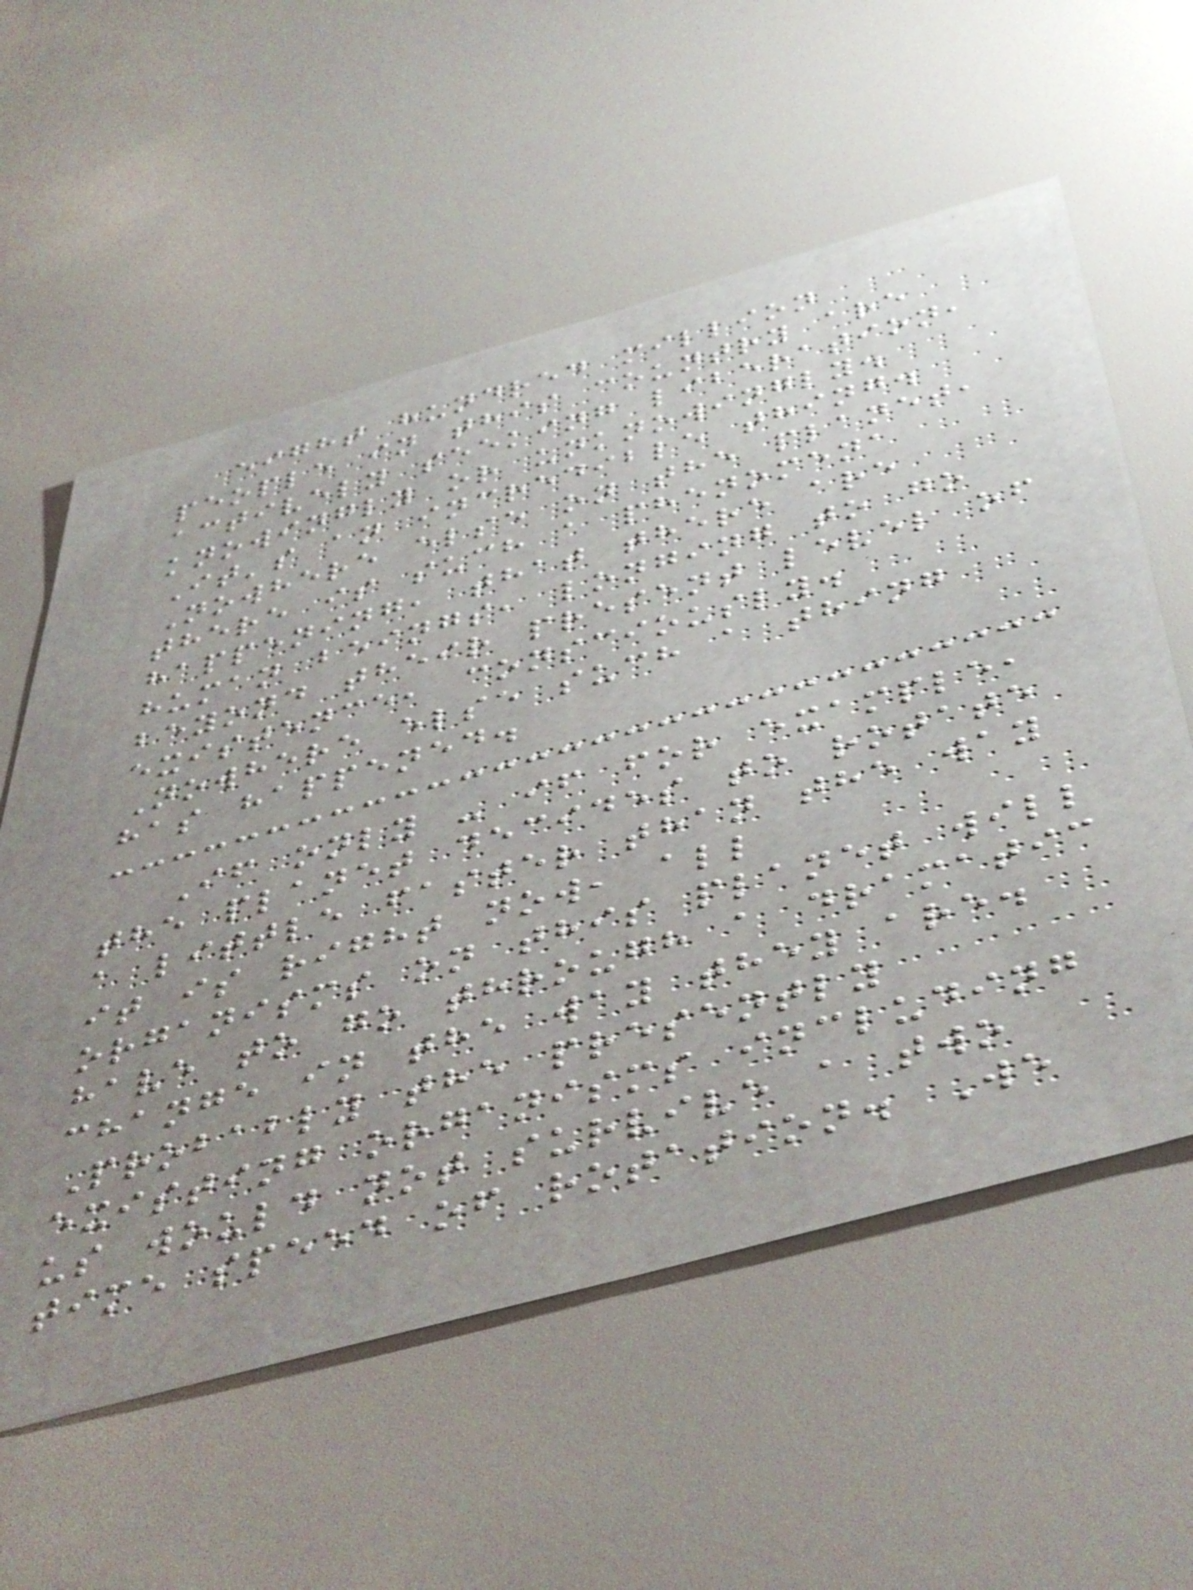eight hundred million
people in this country are
actively seeking liberation,
knowingly or unknowingly.
It's an incredible thing.
Nowhere else on the planet,
there is such a phenomena
happening, that there are
human beings, longing to go
beyond their present level of
existence, consciously.
Nowhere else such a thing
has happened.
If only - if for example,
the planet decides to rotate
a little faster than the way
it is right now, all
organisms on this planet will
have to go through a dramatic
change in the way they are.
Probably the presently
existing organisms including
us would not survive a two
time speed of rotation. We
